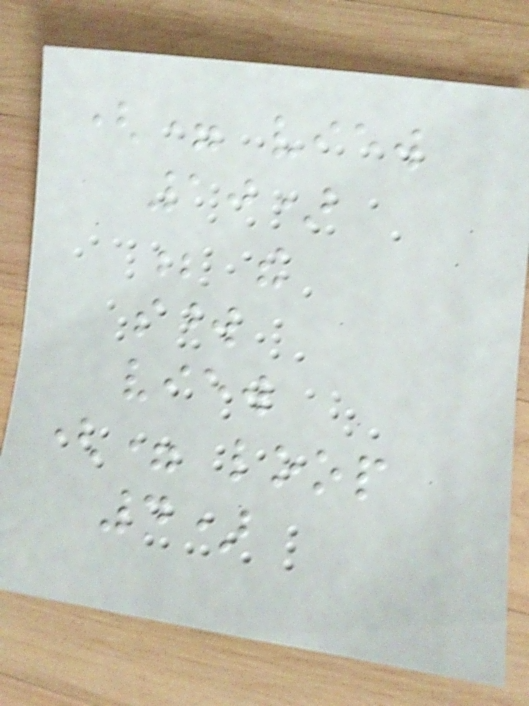(= view
10)
; the
sword
view
(= loop
4)
